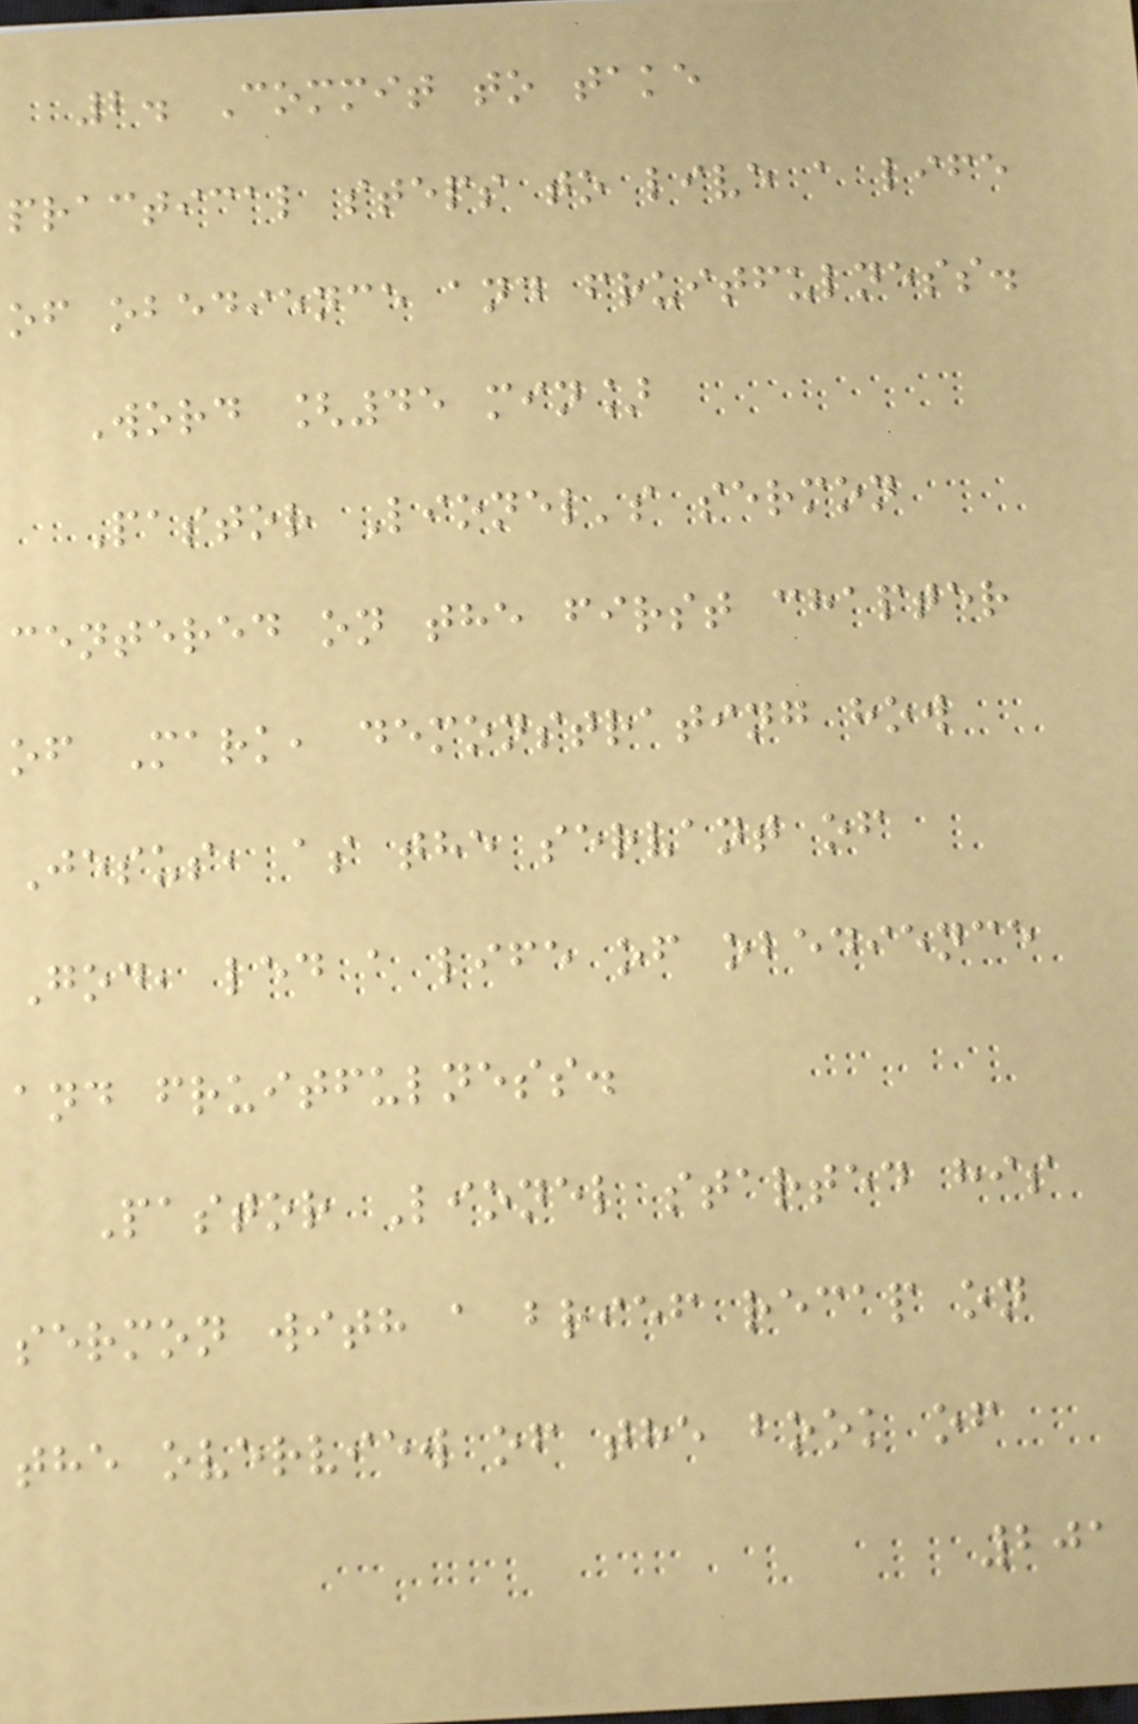2. Commit to take
practical steps to live a life
of obedience and fruitfulness.
Word [45 min]
Pastor Lionel's sermon
centered on the first chapter
of Mark, demonstrating how
Jesus, as the servant of
God, led a life of obedience
and fruitfulness.
Pastor Lionel started his
sermon with a brief recap on
the overview of the book of
201
